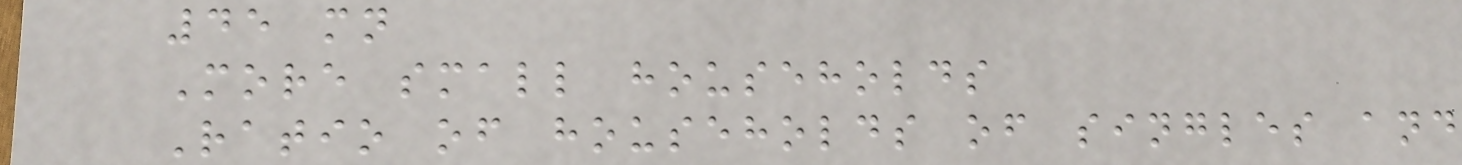45 mn
More small households
Ratio of households of singles and
